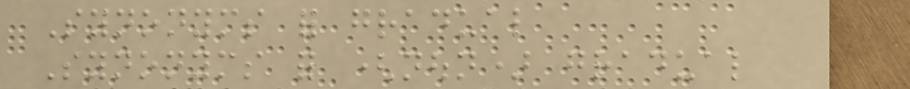Synonyms for gradual
Synonyms for (noun) gradual
